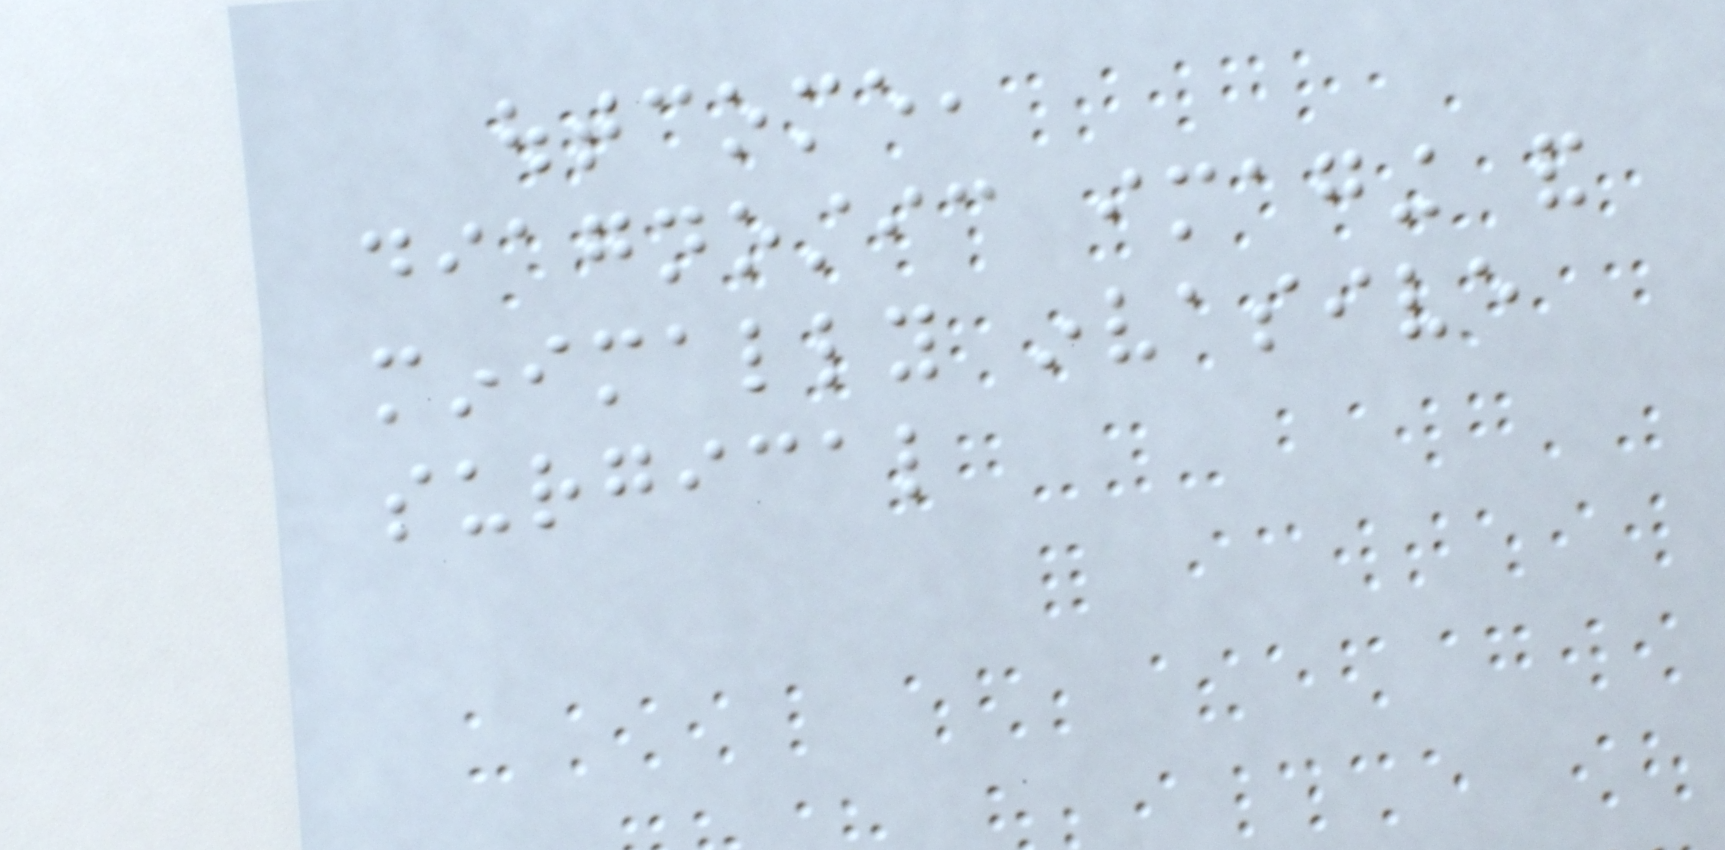outcome,
diagnostic imaging and
minimally invasive
surgical
